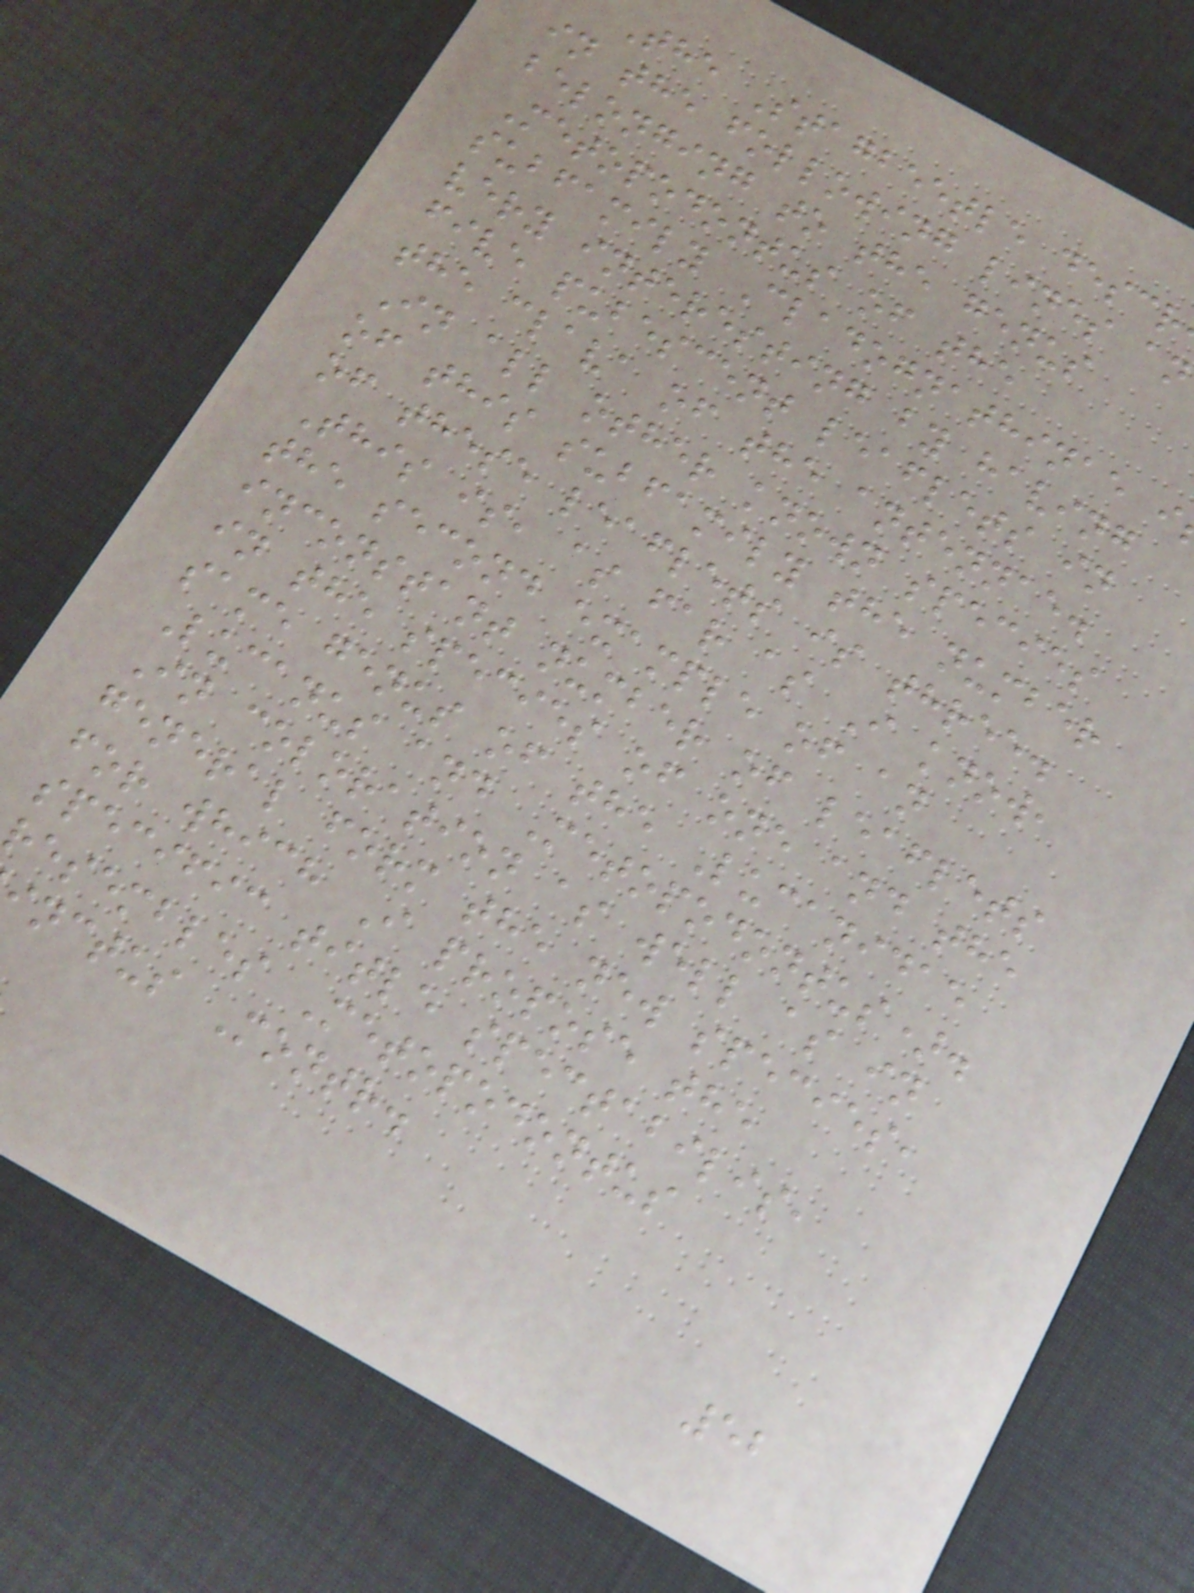The Stagbeetle descr
in the following lines an
belonging to the genus
Metopodontus of the
subfamily Cladognathinae i
very interesting by having
five pubescent leaflets in
the clava of the antennae.
In all other known species
of this subfamily the number
of these leaflets is three.
This is, as far as I know,
the second example of an
inconstant number of leaflets
in the species of one and the
same genus of the Lucanidae
Lucanus and Metopodontus).
In coloration as well as in
general form the new species,
for which I propose the
specific title spectabilis,
resembles Metopodontus
nctus Montr.
52
